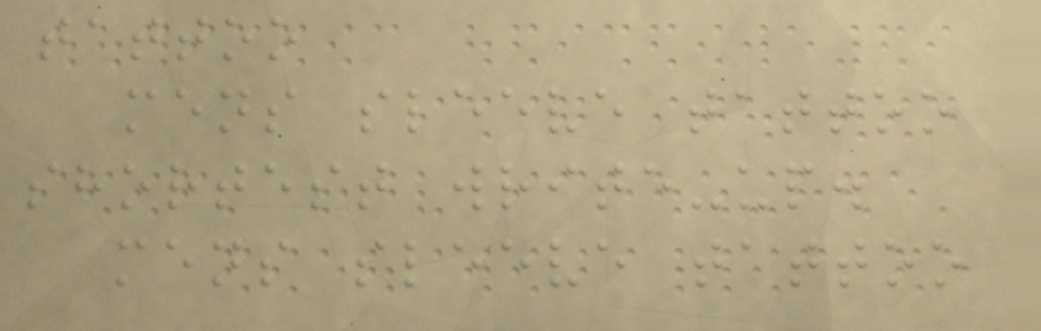tattoo
mens sleeve tattoo
shortest write-up.
mens sleeve tattoo
